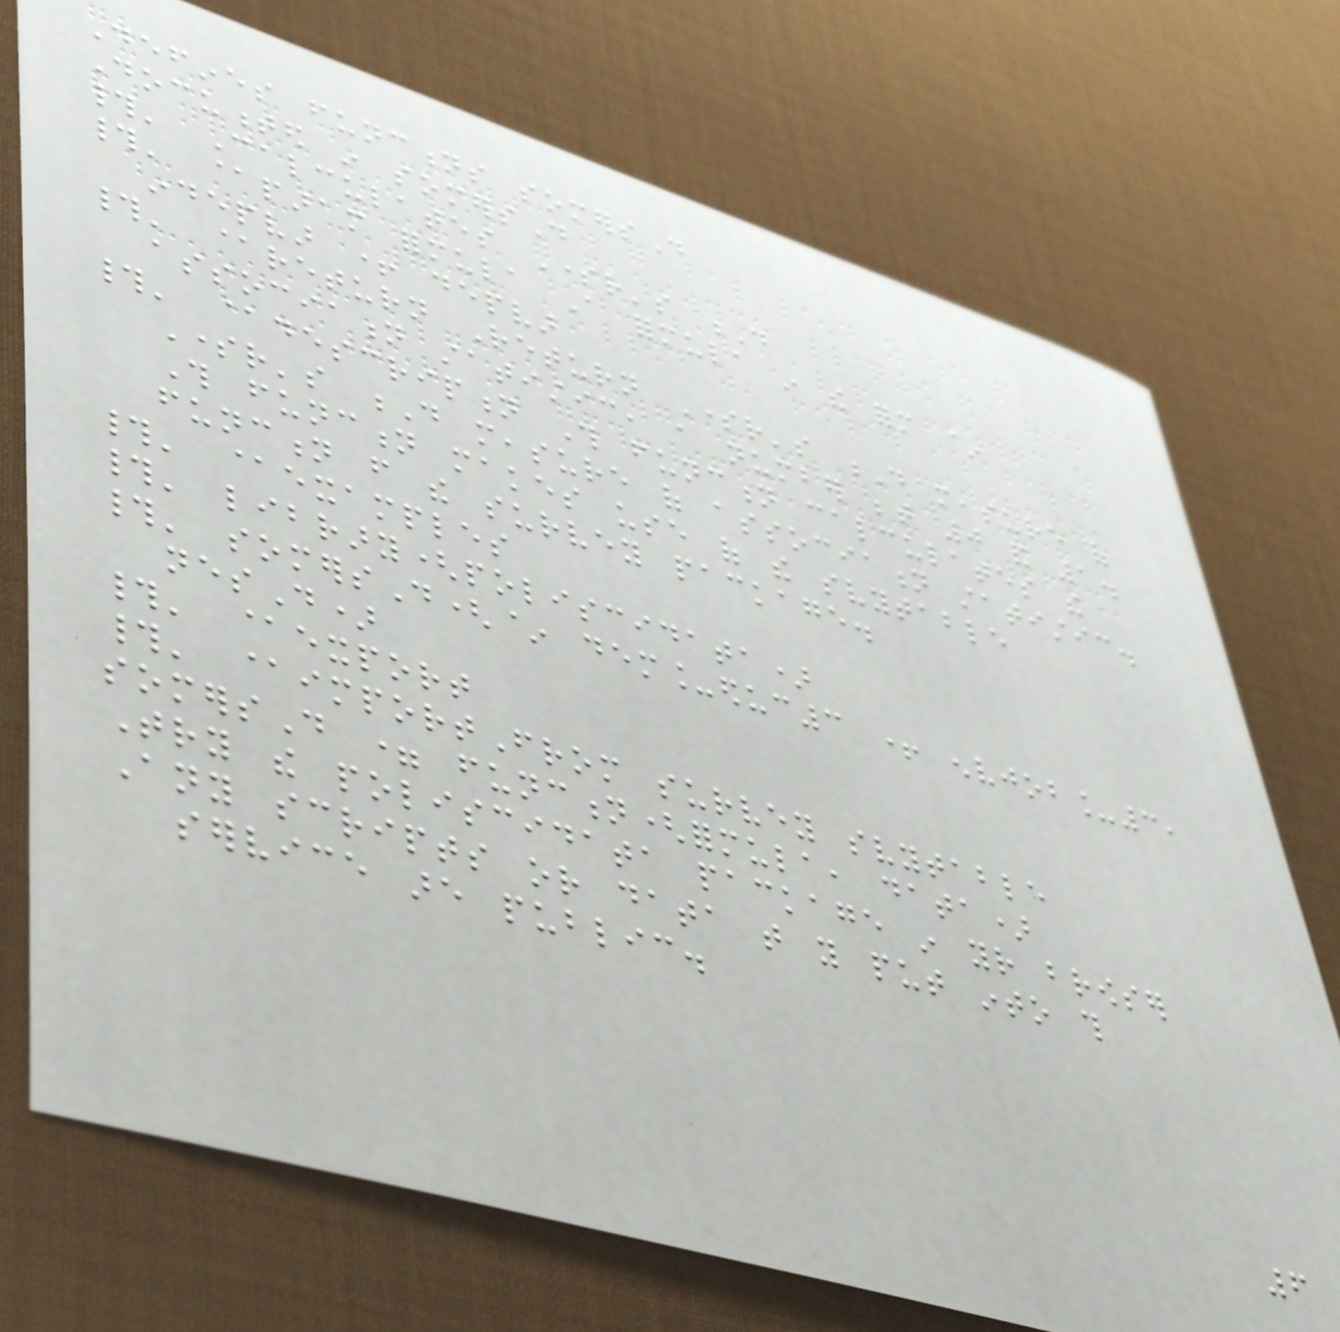Defines functions somersD
Documented in somersD
#' Calculates Somer's D
#' @param formula A formula in the form ~
indepvar + depvar
#' @return Return Somer's D measure of
association statistic, a number between 0 and 1.
#' @description This function calculates the
Somer's D measure of association statistic.
This function makes use of the svytable
function from the survey package.
#' @examples
#' library(poliscidata)
#' somersD(~ dem_educ3 + envjob_3,
nesD)
#' @export
#' @importFrom survey svytable
somersD = function(formula, data)
Try the poliscidata package in your browser
Any scripts or data that you put into this
service are public.
6
